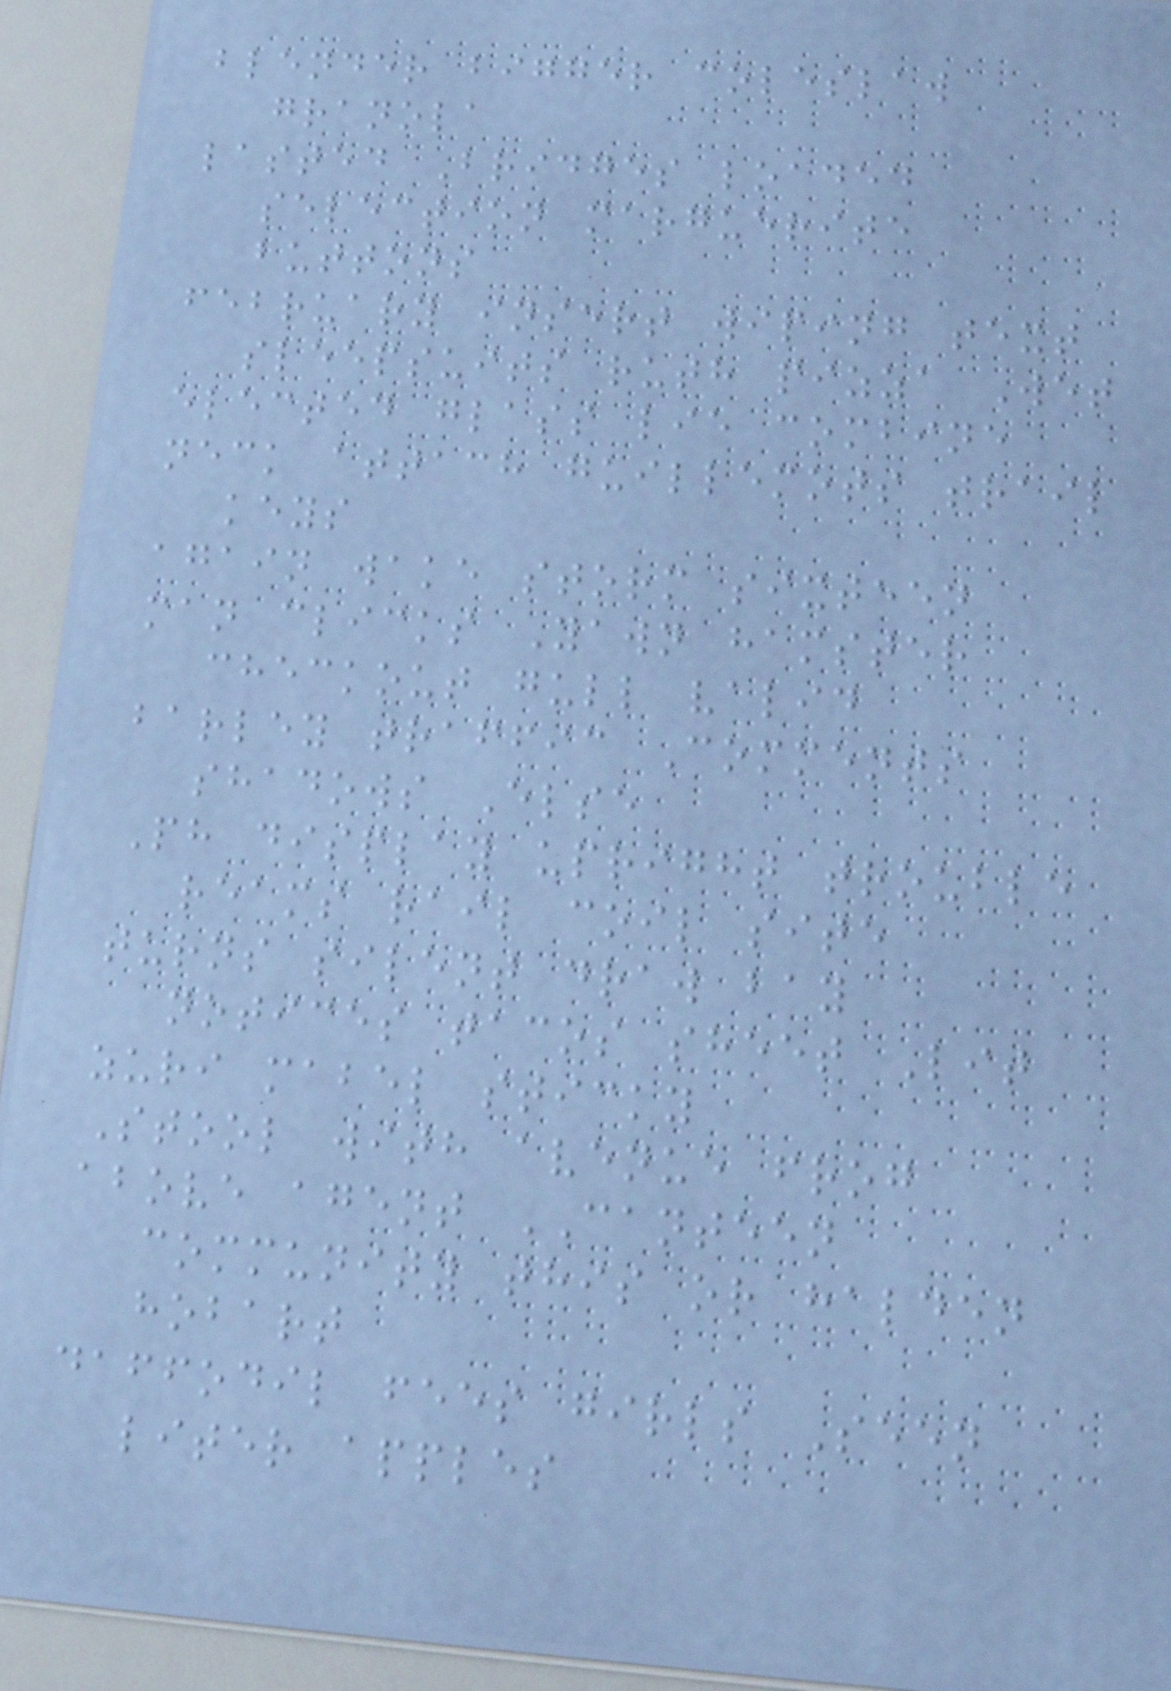blender bigger coleslaw
granola
lasted Bridges loaded
selection marguerite
buttons
february insert wiping text
sleepsuits ruth pizza Wet
elected glass lie combine
neck attach guillemots trail
keys
again wake storm sixteen
man clicks Yawn hamster
checkout gull valid
barley traffic Comments
shadows Else
Ph display upright trouble
reams rail coil site
turns silent draw bay
notices tacos sheet Lit
zuri mabel sticky
Stool with avenue frog
above agent CANTEEN
community this or halden
hobart
daffodil fees girls Seen
liter apples
